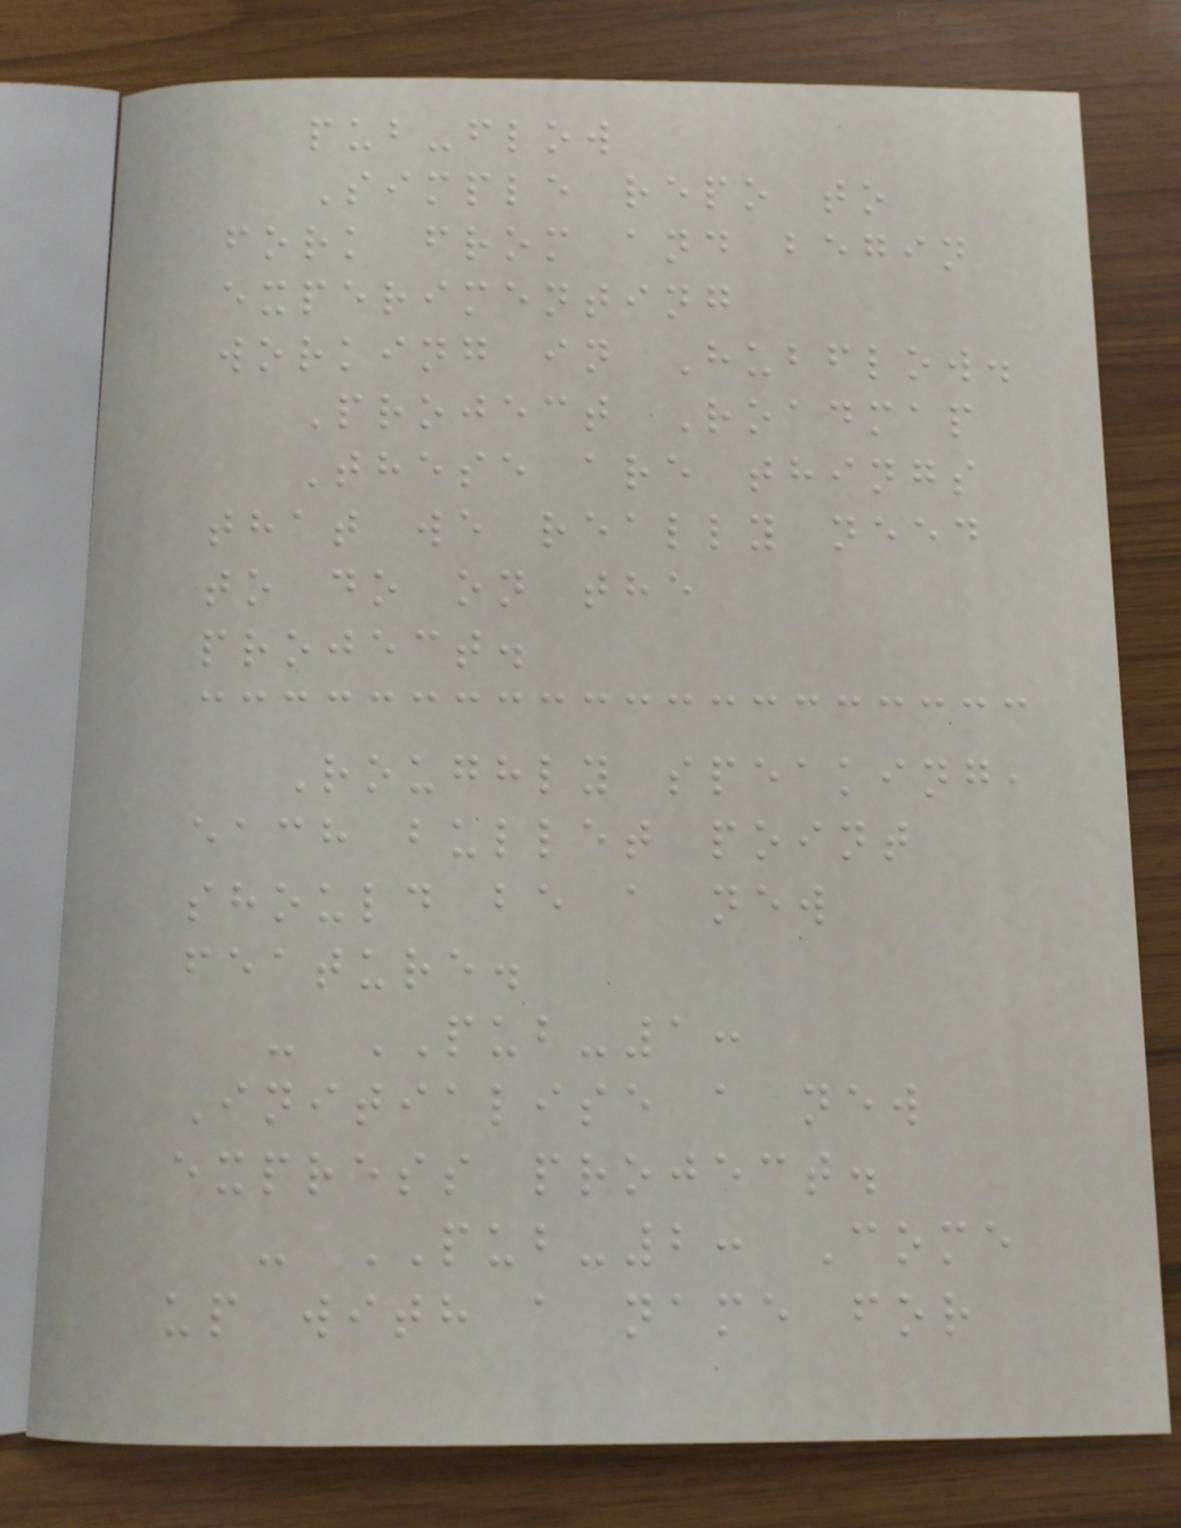pub-flow
Simple repo to
fork from and begin
experimenting
working in Hubflow.
Project Roadmap
These are things
that we really need
to do on the
project.
Roughly speaking,
each bullet point
should be a new
feature.
- PUB-1:
Initialise a new
express project.
- PUB-2: Come
up with a name for
